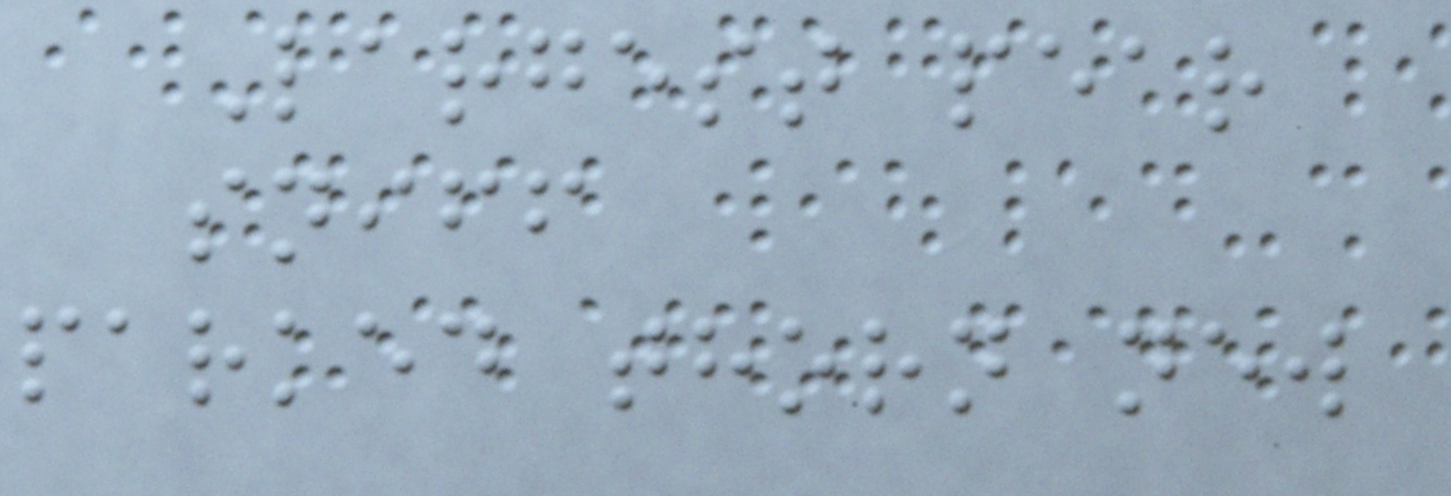Largest pear
sniff
parked thorn new
